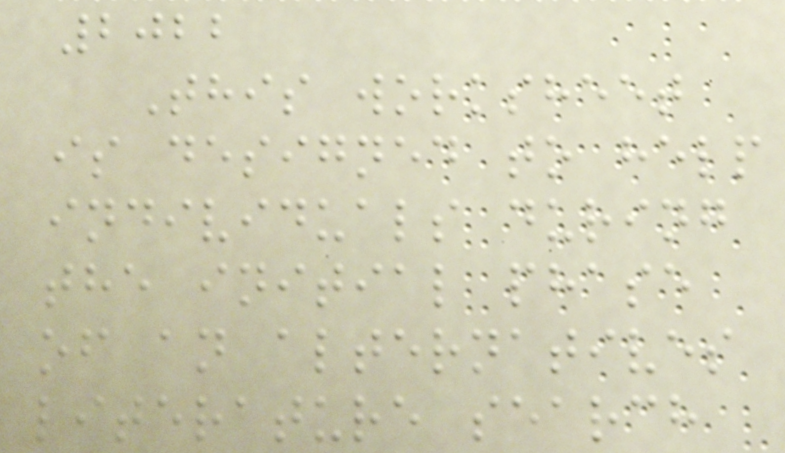2022
This worksheet
is designed to help
individuals during
the initial phase
of an alternatives
literature search
